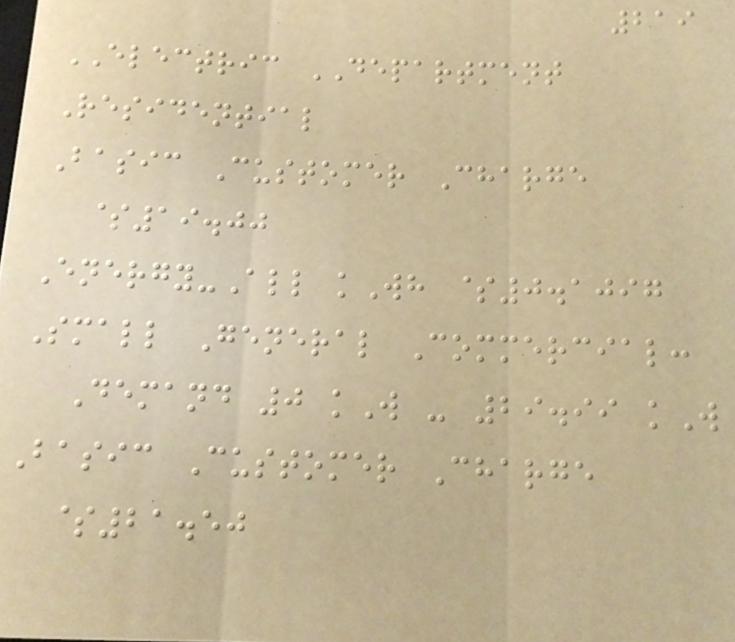219
ELECTRIC DEPARTMENT
Residential
Basic Customer Charge
$19.00
Energy-All kWh $0.1097
Small General Commercial:
Demand 0 kW - 29.99 kW
Basic Customer Charge
$21.50
